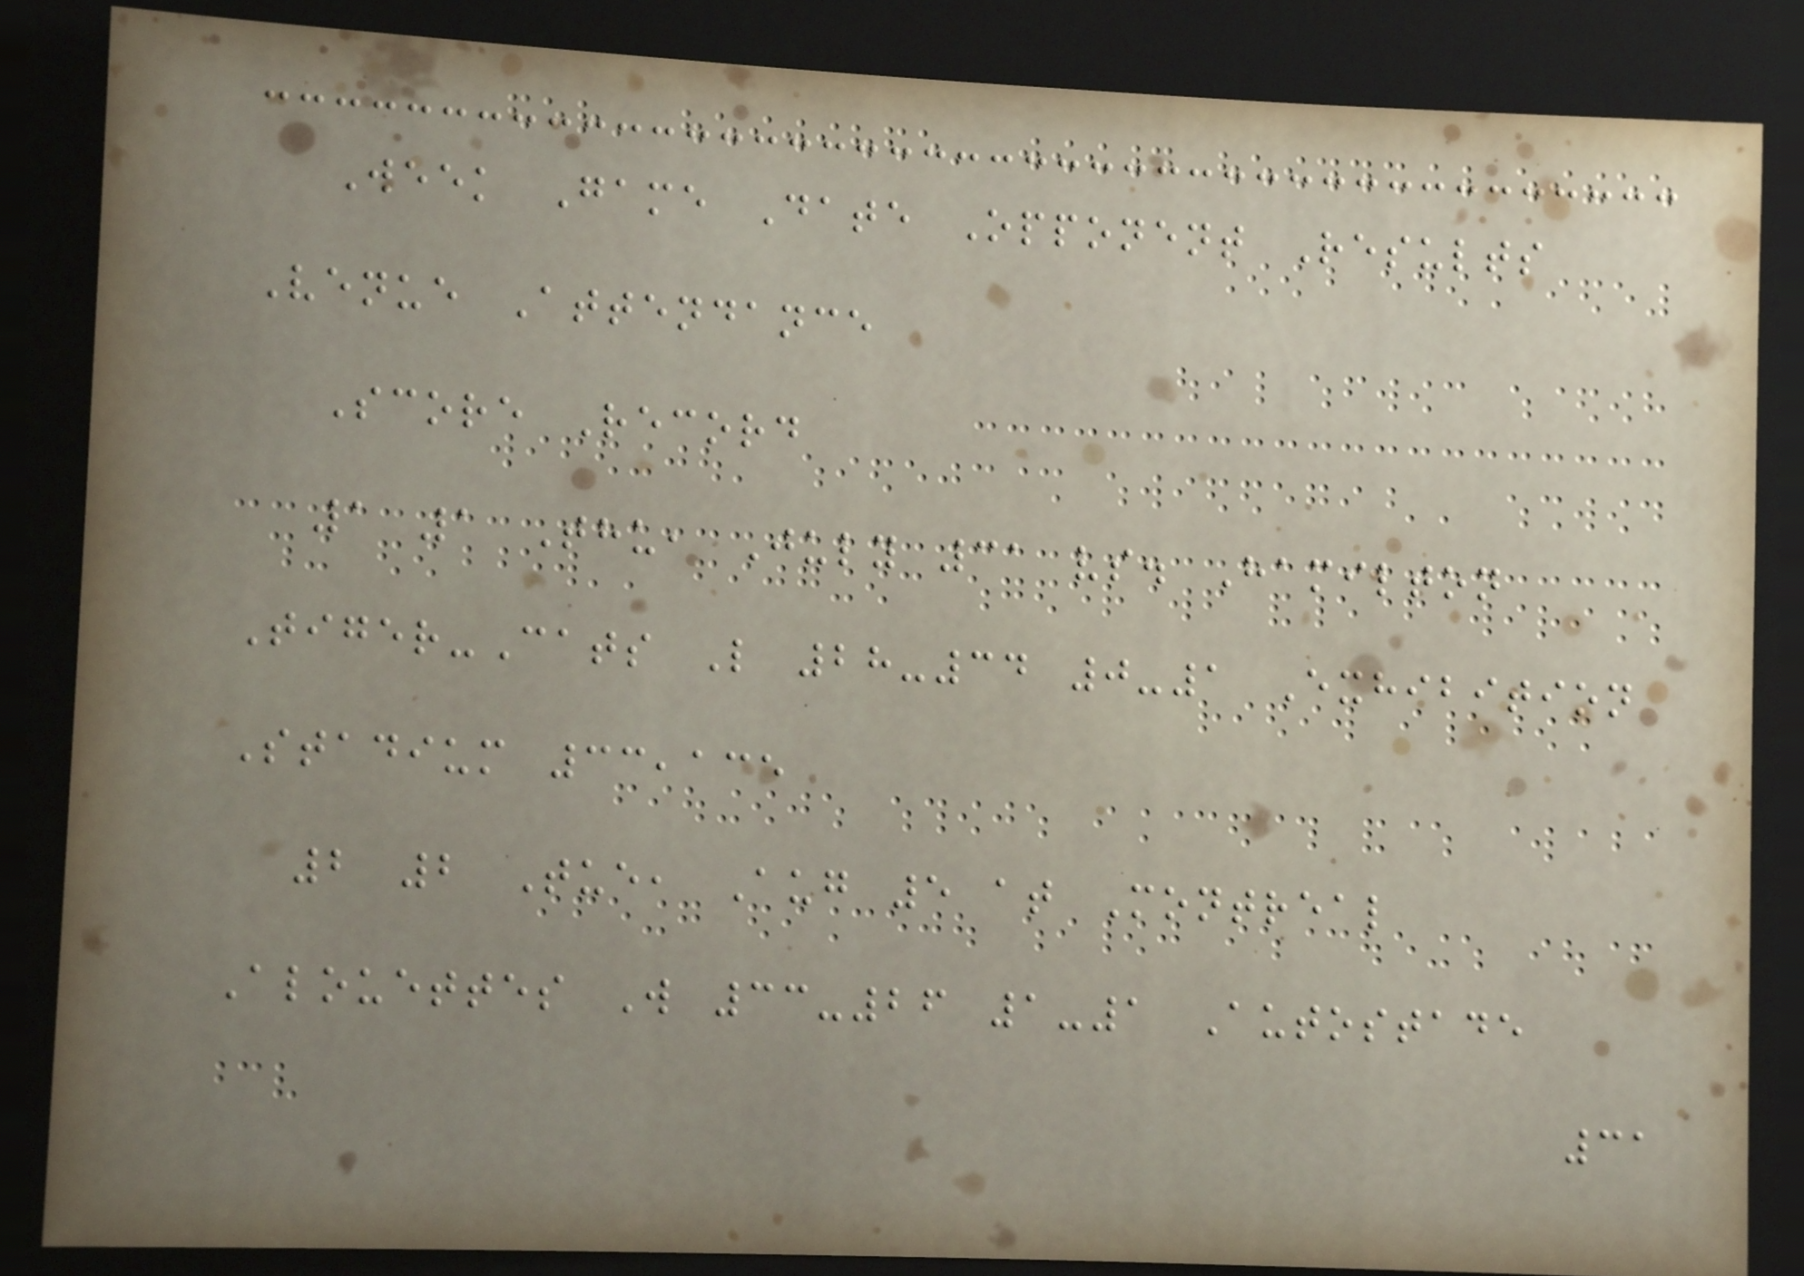Week Game Date Opponent Results
Venue Attendance
Score Record
1 1 Thu, July 31 vs. Hamilton
Tiger-Cats L 28-34 0-1 Exhibition
Stadium 33,135
2 2 Tue, Aug 5 at Montreal
Alouettes W 33-26 1-1 Autostade
31
